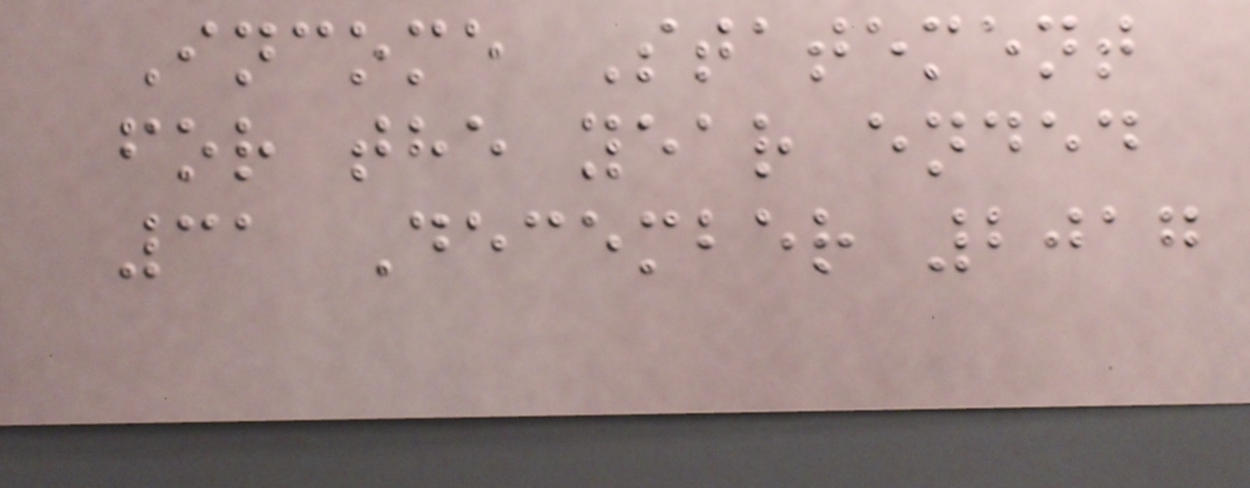Income Statement
for the year ended
31 December 2017
